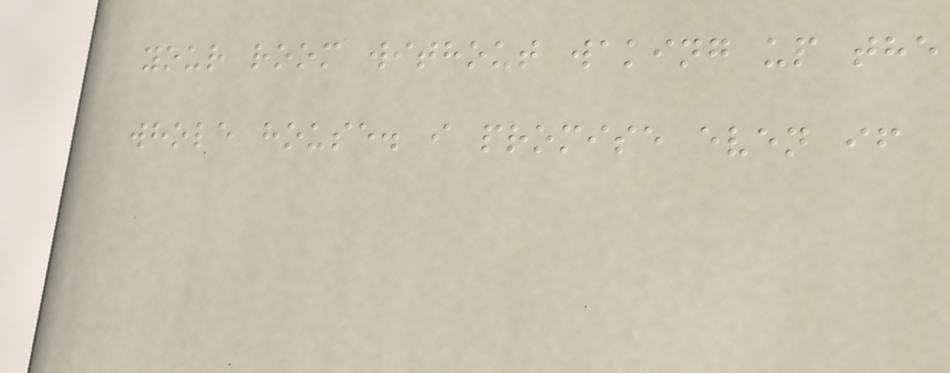your room without waking up the
whole house. i promise even if
